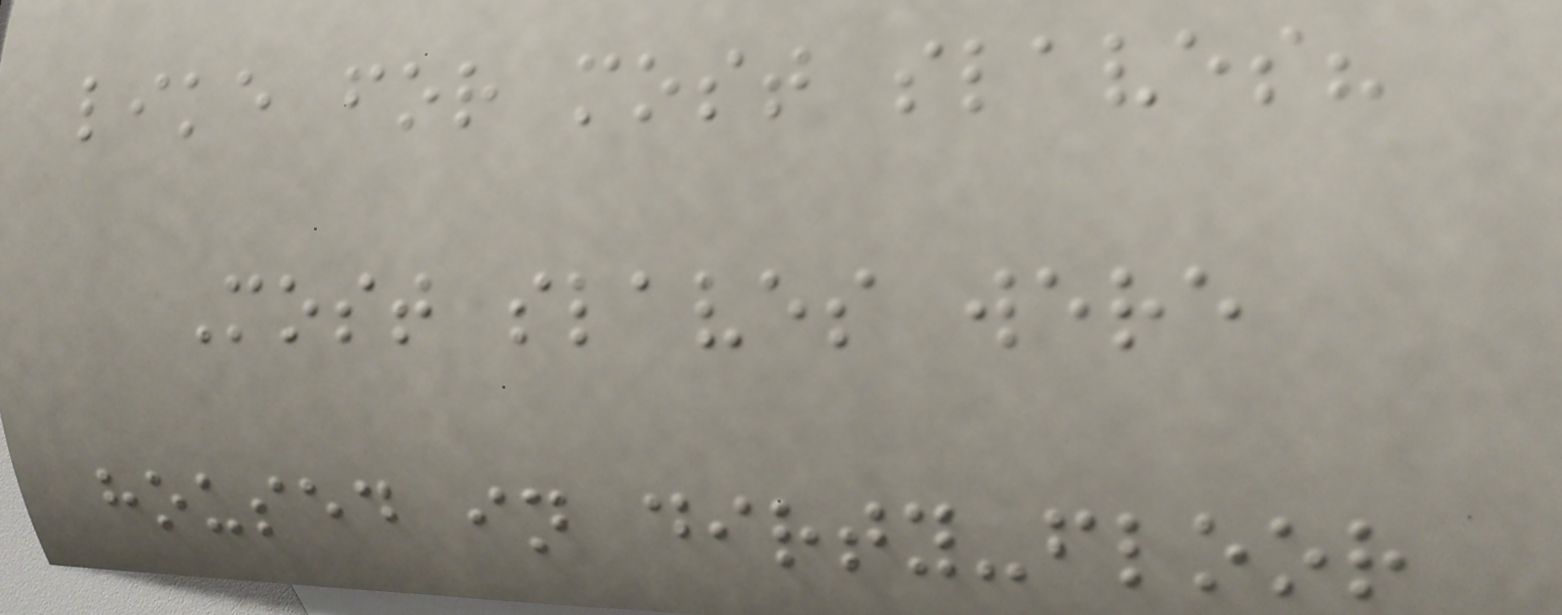like for most slaves?
Most slaves were
housed in dirty-floor
